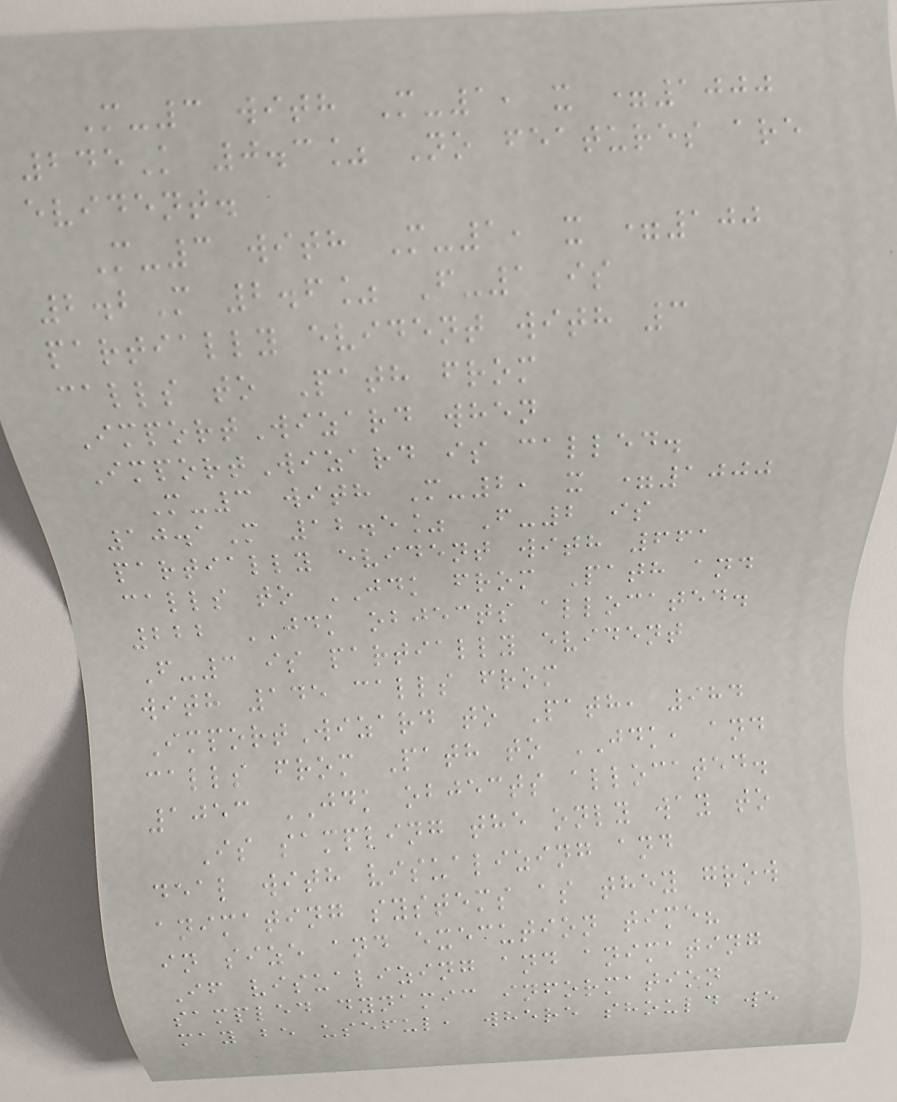M-3 with M-1, x =1000
245K 0.3% No features are
evident.
M-3 with M-1, x =100
2.2M 2.6% F-1 is
partially evident with 3
calls to Path from
ImportWizard when
ImportWizard is called.
M-3 with M-2, x =1000
10.1M 12.5% F-2 is
partially evident with 661
calls to JDK from Path and
222 JDK objects allocated.
F-3 is partially evident
with 145 calls from
ImportWizard to Path, 984
calls from Path to JDK, and
1053 JDK objects allocated.
Is sampling the only way to
deal with visualizing and
animating systems as they grow
in size and execution time?
If visualizing and animating
sampled dynamic information
may be useful, where should we
